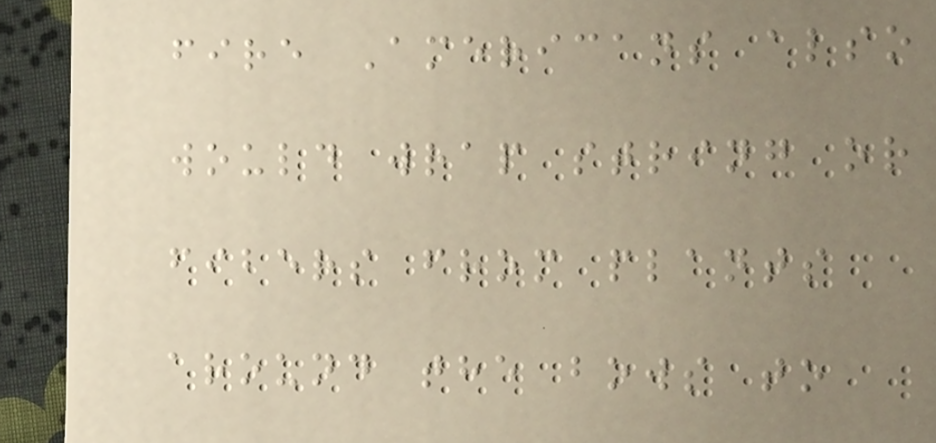fire Americans also
would wrap string or
fibers from plants
around the bows to
